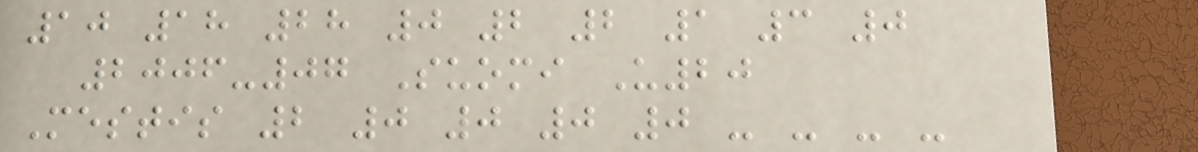10 18 28 0 2 2 1 3 0
2006-07 Suomi U20
Mestis 2 0 0 0 0 - - - -
